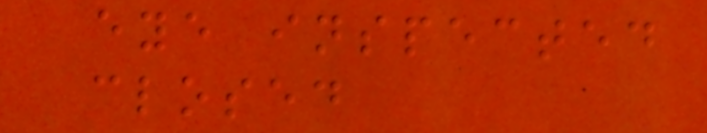eye inspected
closed
